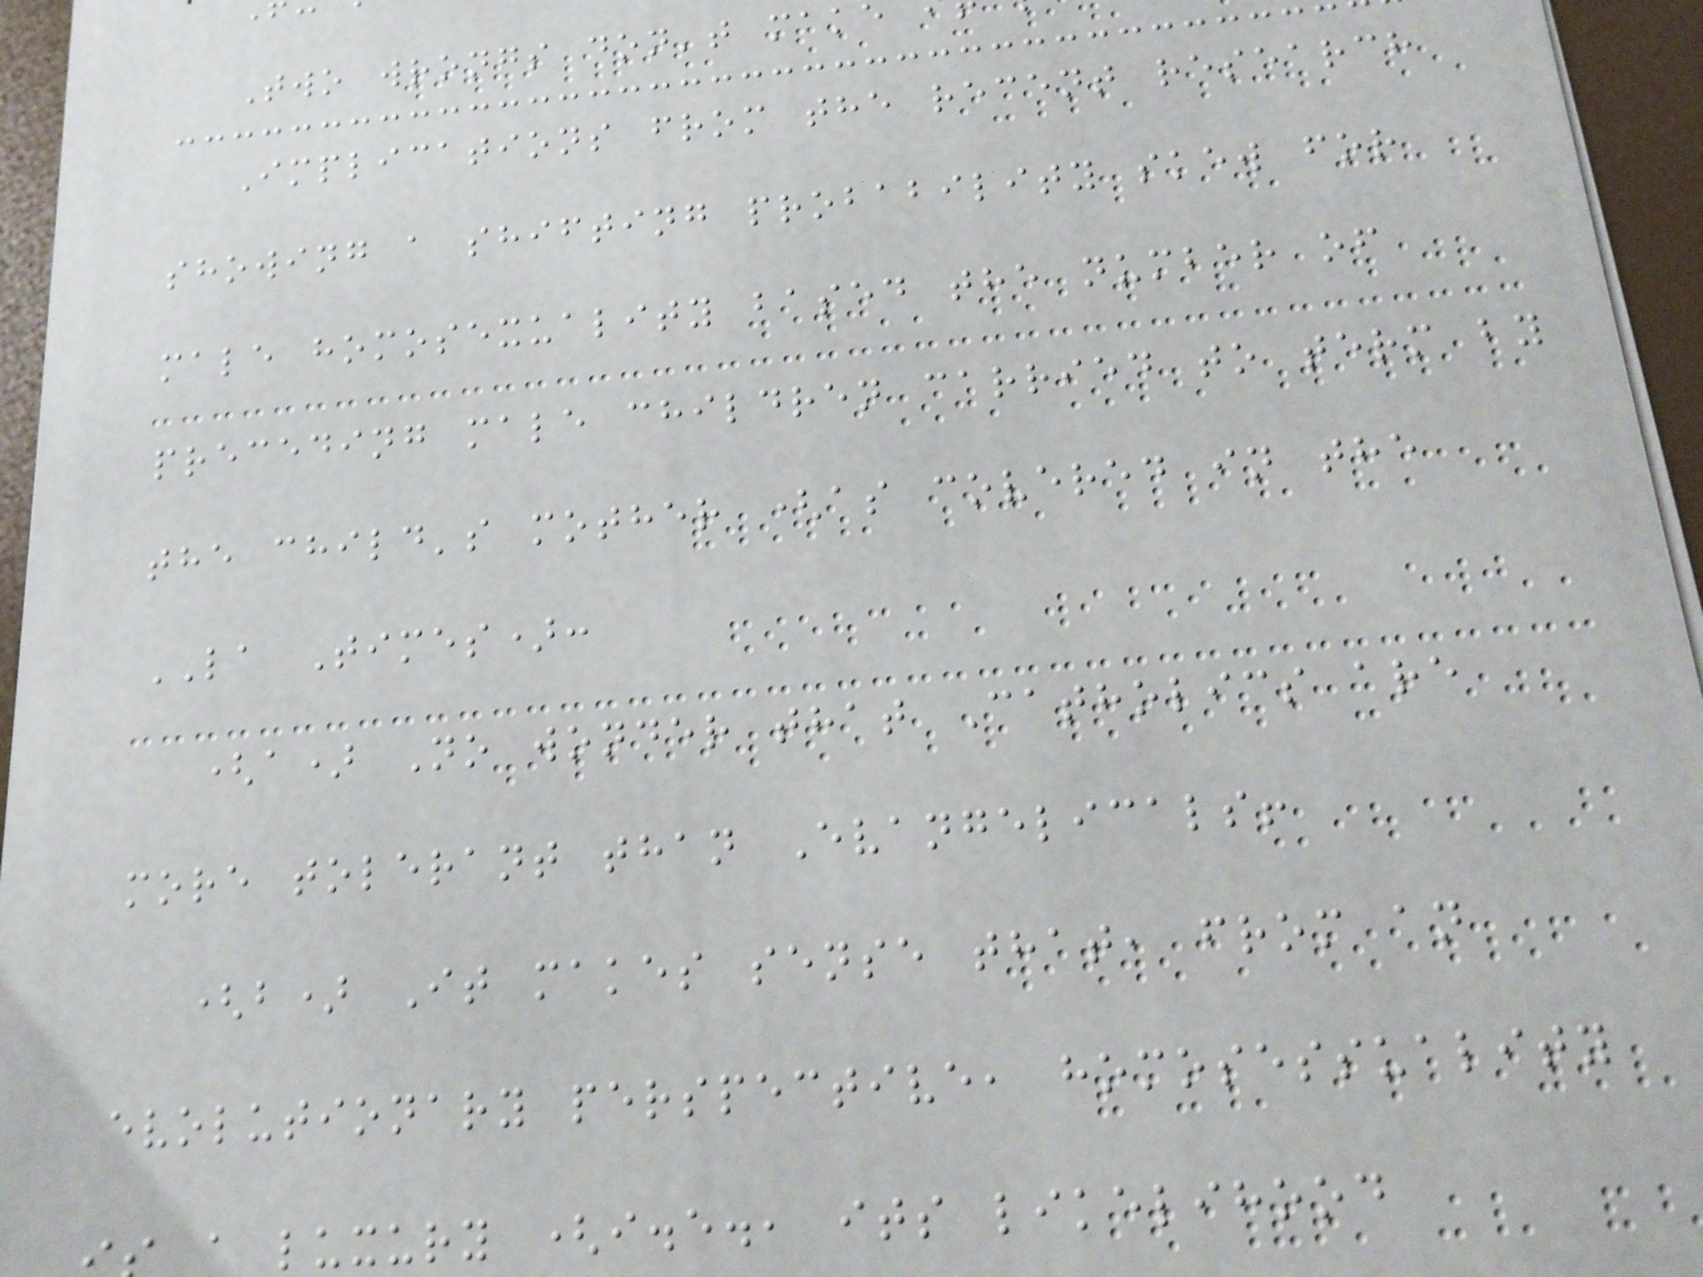Two wrongs don't make
Implications from the recent research
showing a shifting probability skew for
male homosexuality based the number of
preceding male children carried to term by
the child's mother (as covered in the
LA Times):
(a) No wonder that Catholics are
more tolerant than Evangelicals!
(b) It makes sense that, from an
evolutionary perspective, homosessuality
a luxury (i.e., its likelihood
